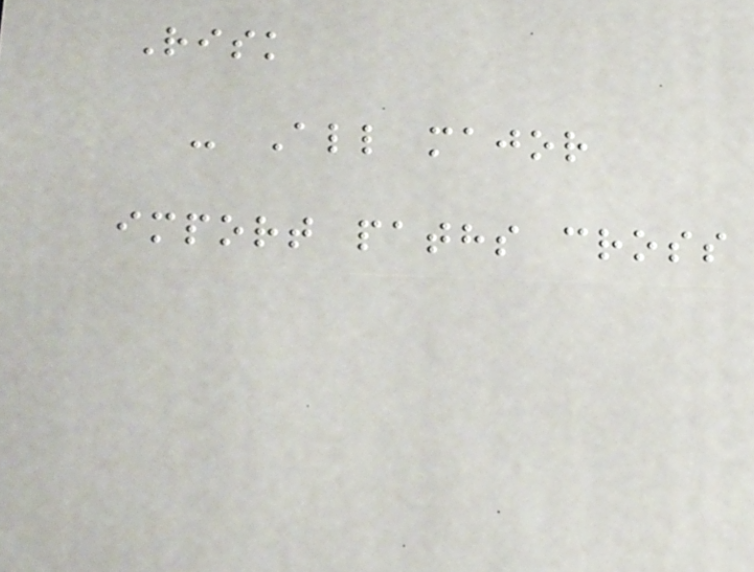Risk
- All major
import paths cross
